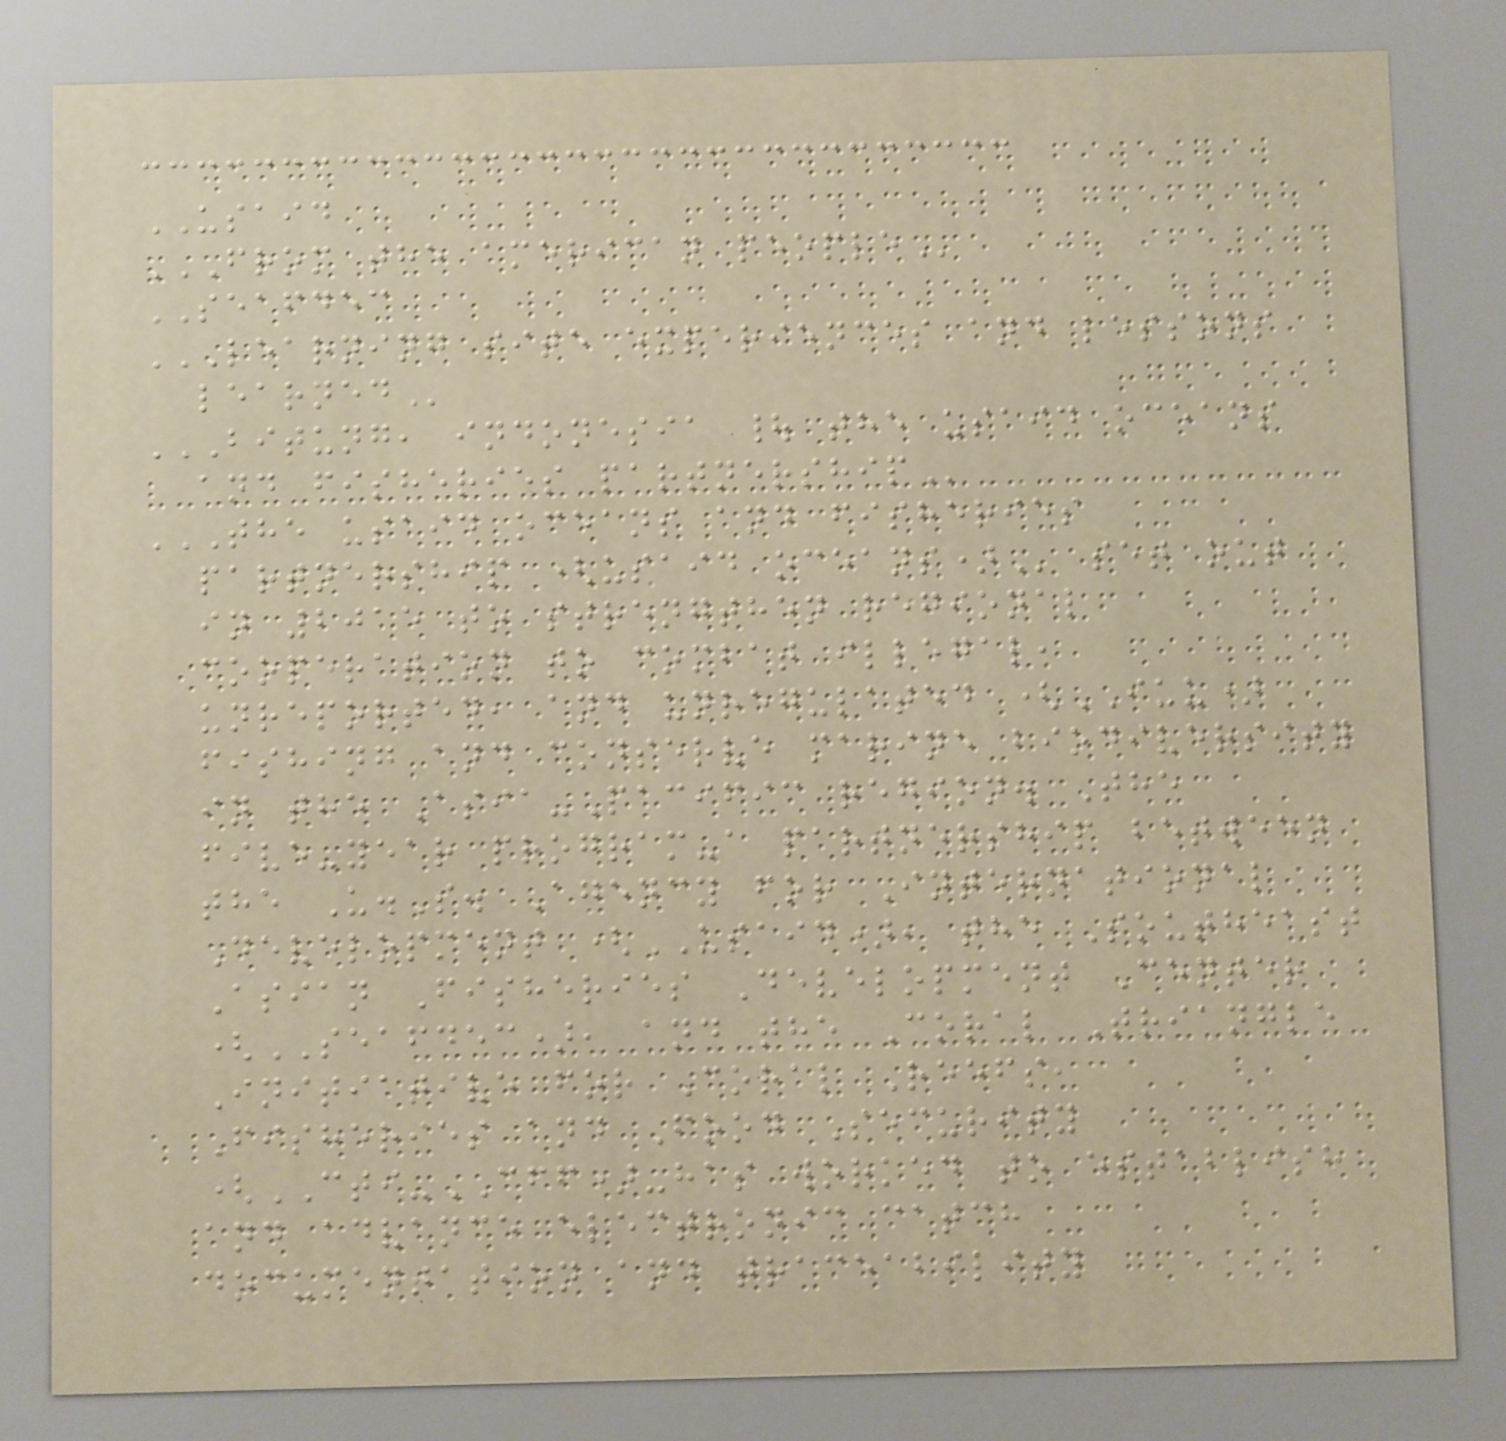USAID
FROM THE AMERICAN PEOPLE
SEAFDEC
LEARNING SITE EXPERIENCES AND LESSONS
LEARNED
BITUNG, INDONESIA | THE USAID OCEANS
AND FISHERIES PARTNERSHIP
THE USAID OCEANS AND FISHERIES
PARTNERSHIP (USAID OCEANS) set out
in 2015 to strengthen regional
cooperation to combat illegal,
unreported, and unregulated (IUU)
fishing and conserve marine biodiversity
in the Asia-Pacific region. The
five-year program-a partnership between
the U.S. Agency for International
Development (USAID), the Southeast
Asian Fisheries Development Center
(SEAFDEC), and the Coral Triangle
Initiative for Coral Reefs,
Fisheries and Food Security
(CTI-CFF)-has worked to establish
and advance electronic catch
documentation and traceability
